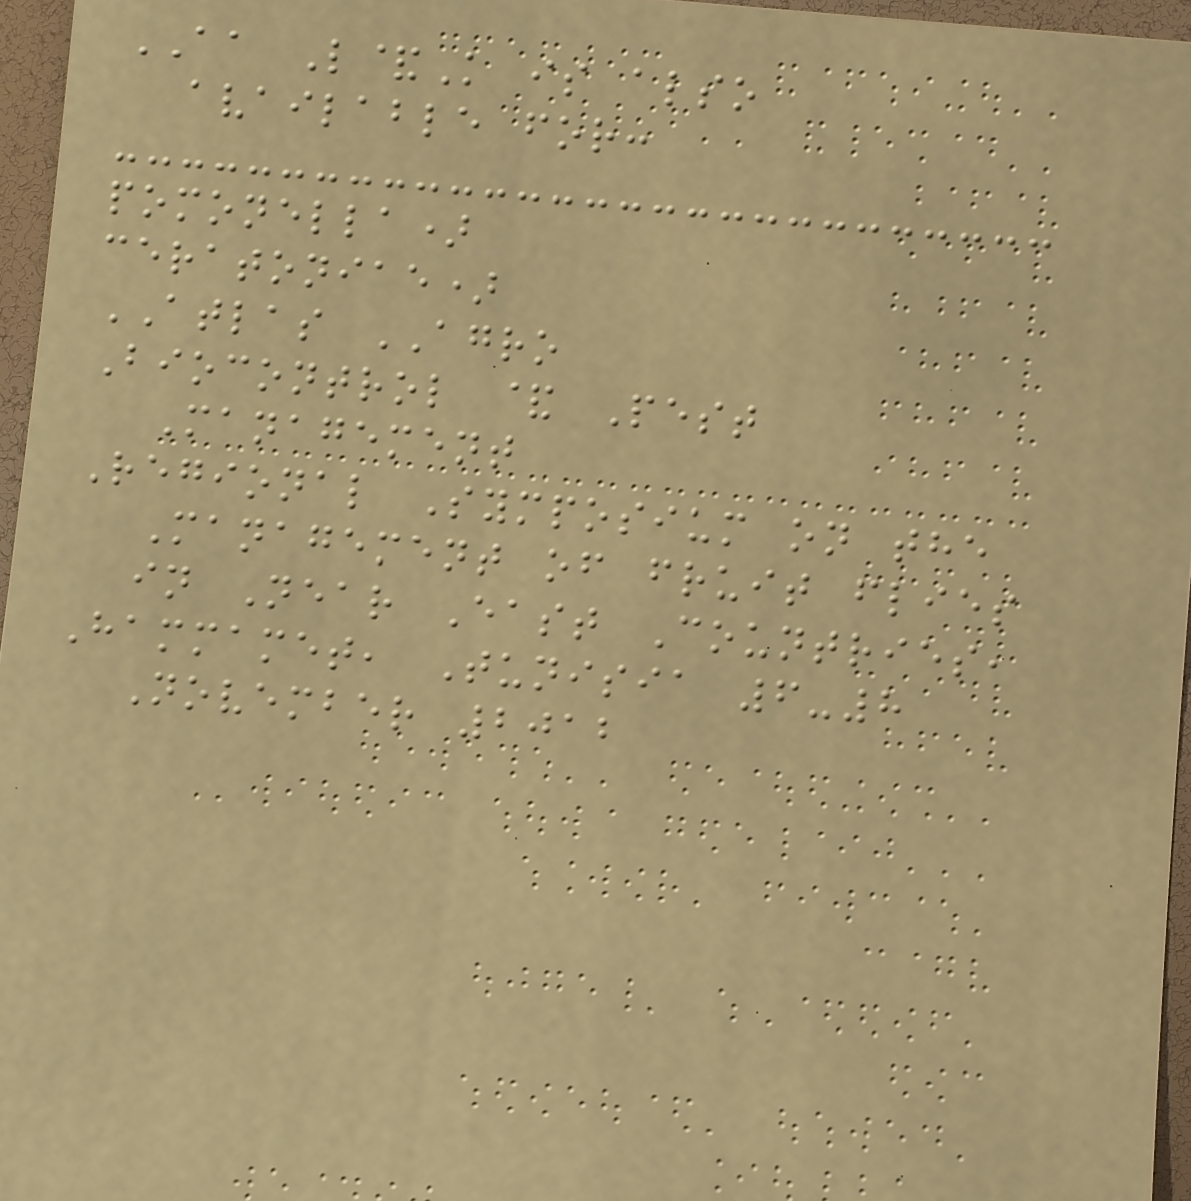AA L&K is also
available for:
pomonella)
ceratoniae)
ATLAS AGRO
Biocontrol & Pest
Management
Regional Symposium on the
Management of fruit flies
in Near East Countries,
Hammamet, Tunisia 6-8
November 2012
